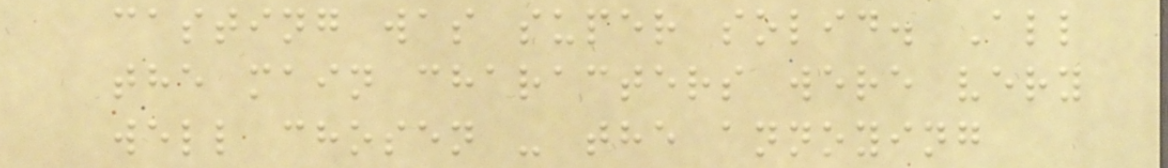casting was super solid. All
the main characters were very
well chosen - the annoying
